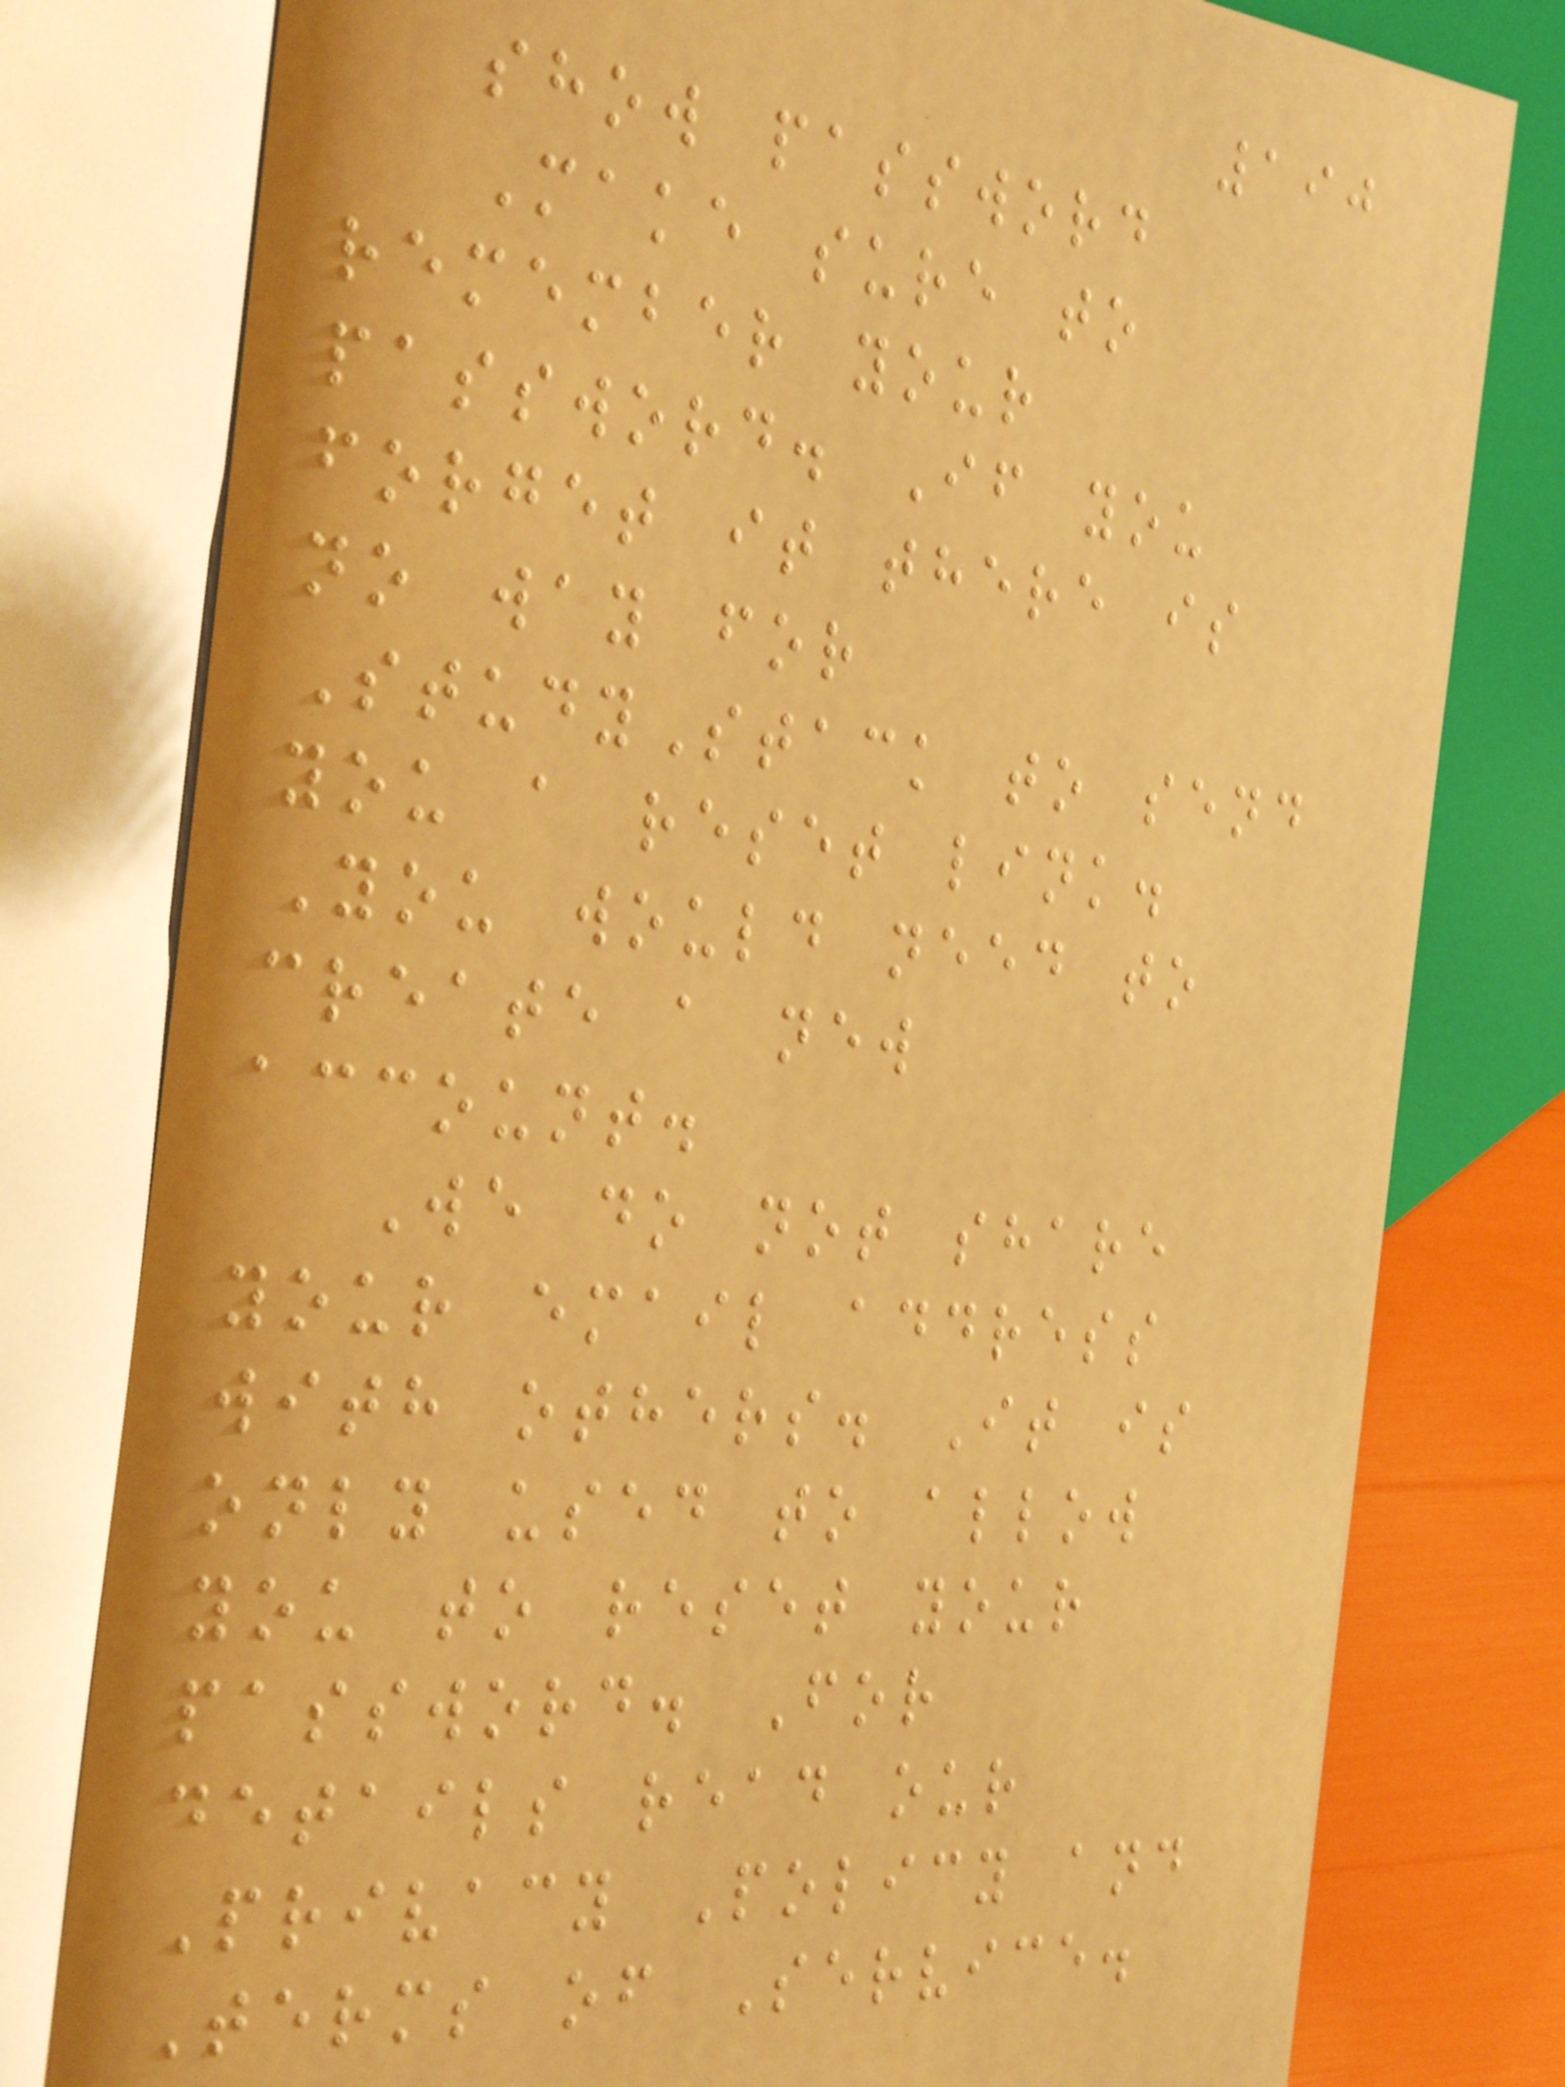190
show password
Make sure to
remember your
password. If you
forget it there is
no way for
StudyStack to send
you a reset link.
You would need to
create a new
account.
We do not share
your email address
with others. It is
only used to allow
you to reset your
password. For
details read our
Privacy Policy and
Terms of Service.
